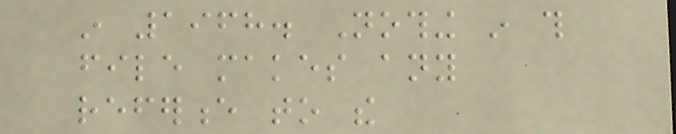in 1968. Nothing in this
file makes any
reference to the
